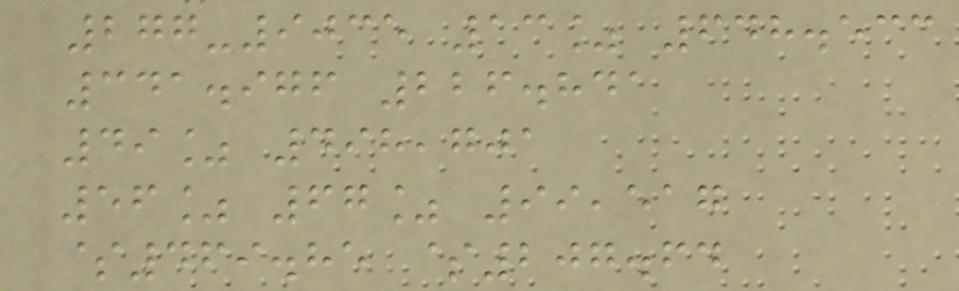277-9035 13% 648.533
341.976 226.841
49% 498,701
56% 67% 99,517
$469.85 $207.64
